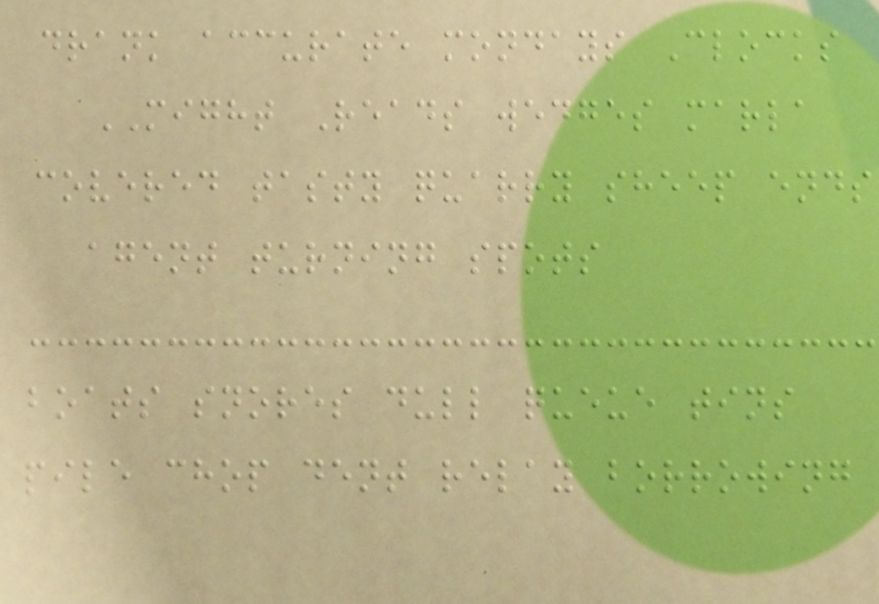drank accurate mondays Clocks
MIGHT Reads wedges marla
covered tasty quarry sheep ends
agent turning spots
boats snores dull queue tins
pile chop dent relay borrowing
